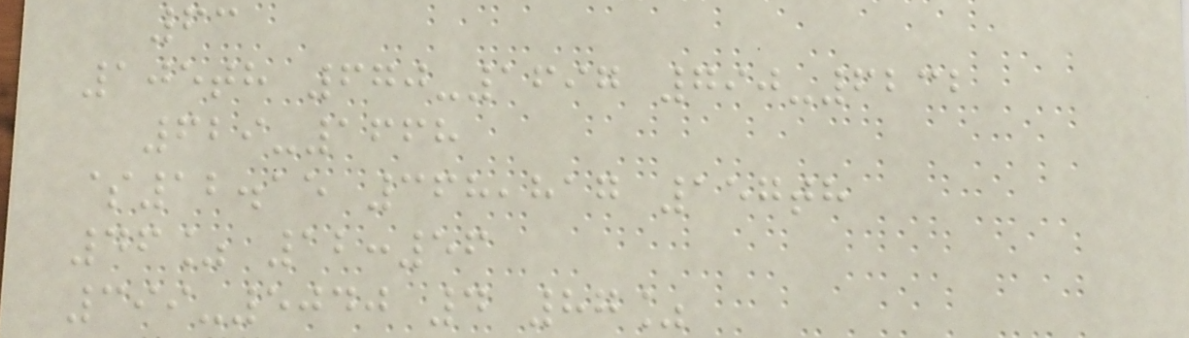63
105th 670-1697 790-6232
629-1668
$12.15 368,817 157th
46% 12:56
399-5040 4 87%
